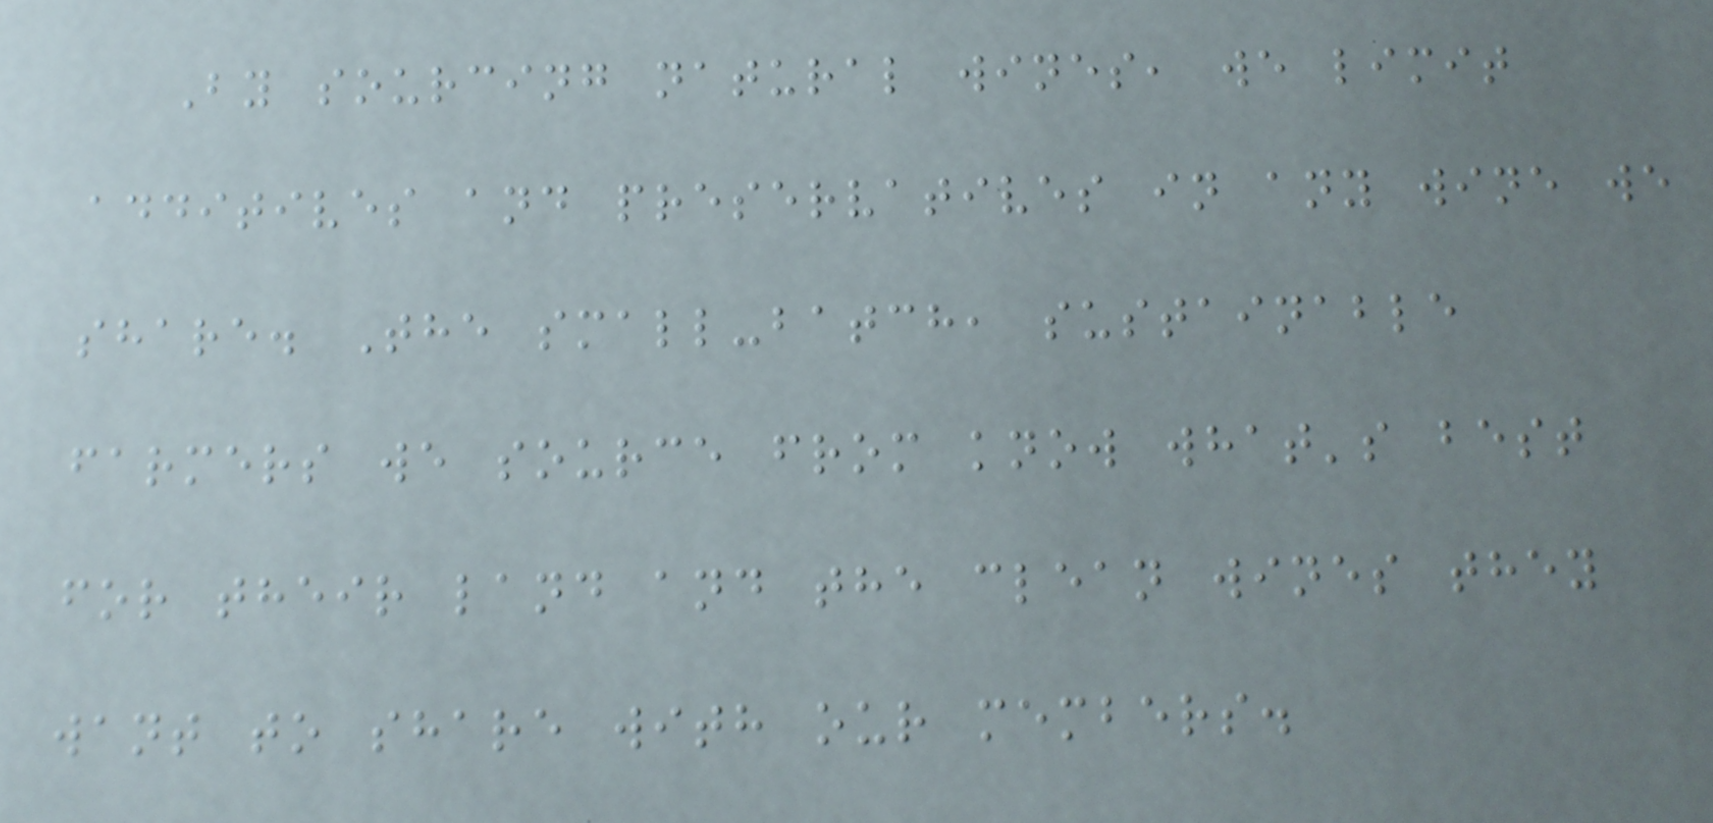By sourcing natural wines, we limit
additives and preservatives in any wine we
share. The small-batch, sustainable
farmers we source from know what's best
for their land and the clean wines they
want to share with our members.
